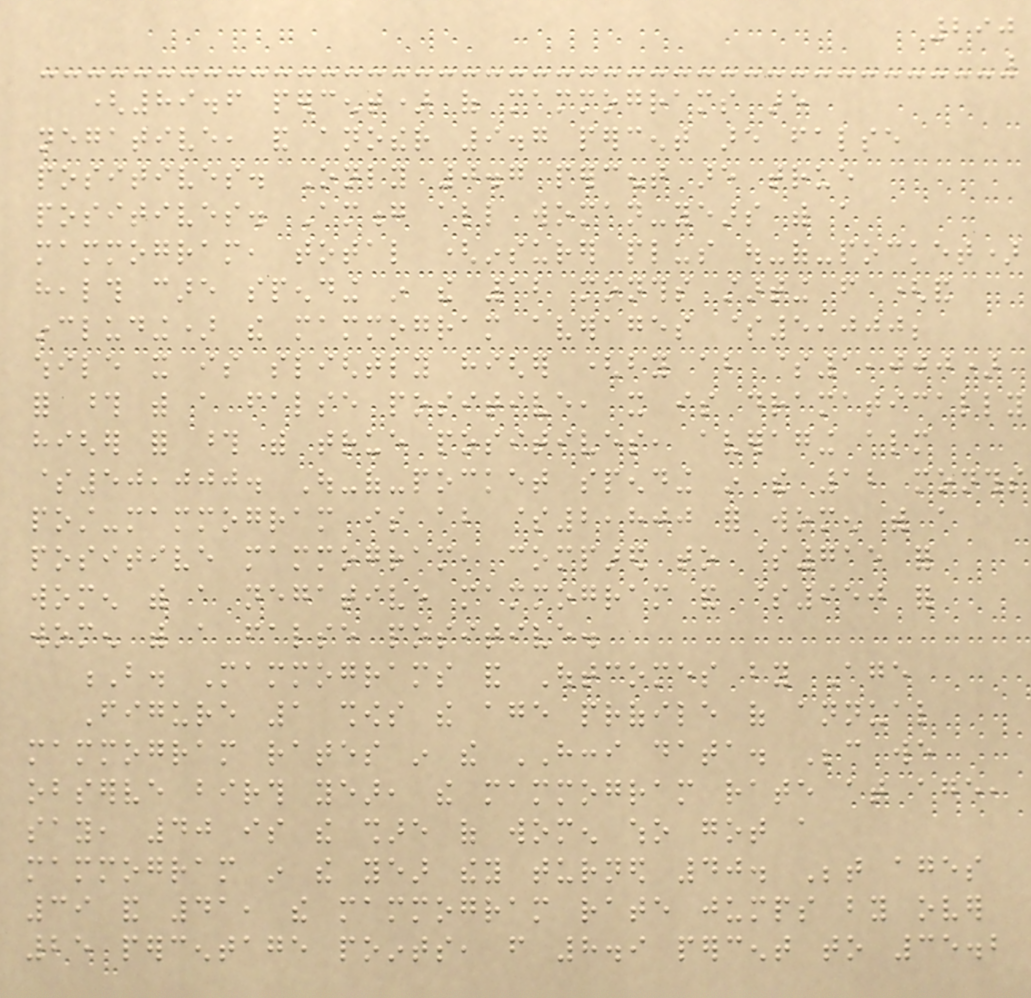290
(89.6 percent) of mammograms are
negative, and another 9.7 percent are false
positives. Only 0.7 percent are true
positives. Among all woman-years with a
mammogram, total (insurer plus out-of-pocket)
health care spending in the 12 months starting from (and
including) the mammogram averages $5,000;
while it is slightly higher (by about $1,000)
for those with a false positive, it is dramatically
higher for those with true positives, averaging almost
$50,000. Out-of-pocket spending in the 12 months
post-mammogram is about $2,800 for women with a
positive mammogram, compared to $715 for
women with a negative mammogram and $950 for
women with a false positive.
B. Mammograms and Outcomes by Age
Figure 1 shows the age profile of annual
mammogram rates in the HCCI data. Because we
observe birth year, the mammogram rate at age,
say, 40 is the share of women who got a
mammogram in the year they turned 40. Between ages
39 and 41, the mammogram rate jumps by over
25 percentage points, from 8.9 percent to 35.2
